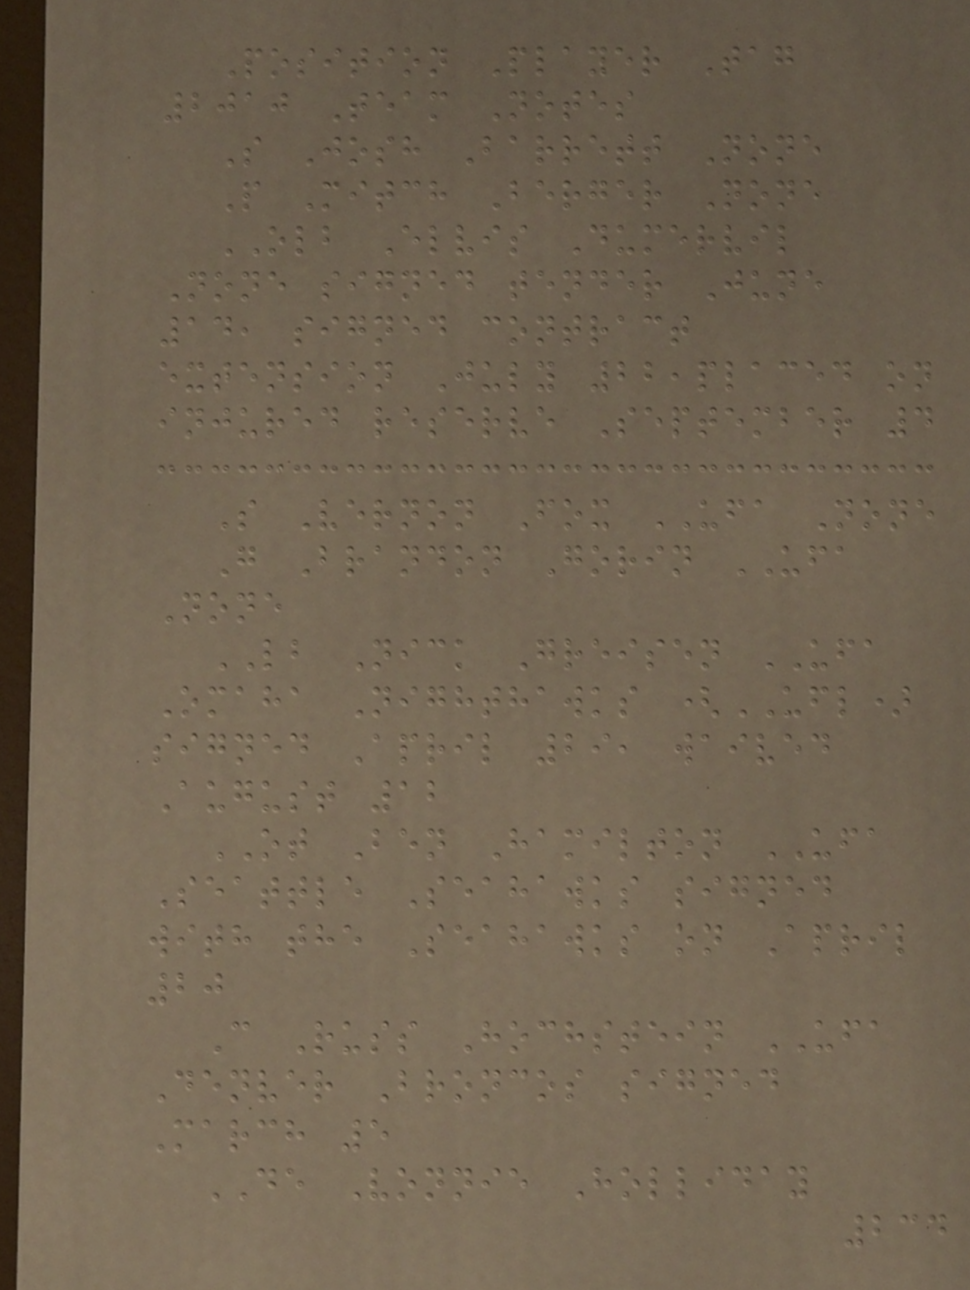Position Player Tag
2010 Team Notes
S Josh Barrett None
P Mitch Berger None
OLB Elvis Dumervil
None signed tender June
14, signed contract
extension July 22,placed on
injured reserve September 4
S Vernon Fox UFA None
G Brandon Gorin UFA
None
LB Nick Greisen UFA
Omaha Nighthawks (UFL)
signed April 29, waived
August 12
OT Ben Hamilton UFA
Seattle Seahawks signed
with the Seahawks on April
20
C Russ Hochstein UFA
Denver Broncos signed
March 5
DE Vonnie Holliday
234
